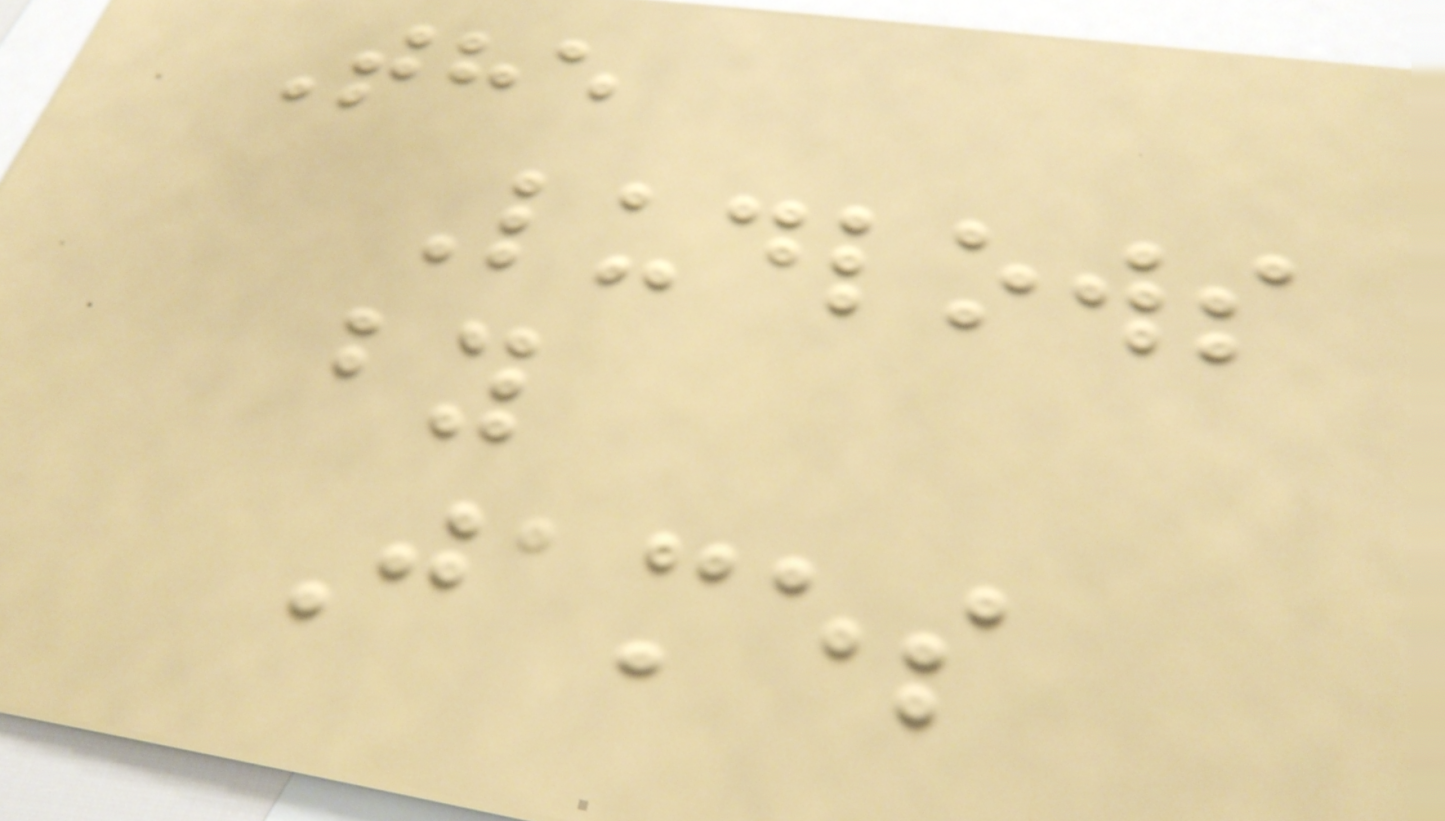The
Ludlows
by
James
